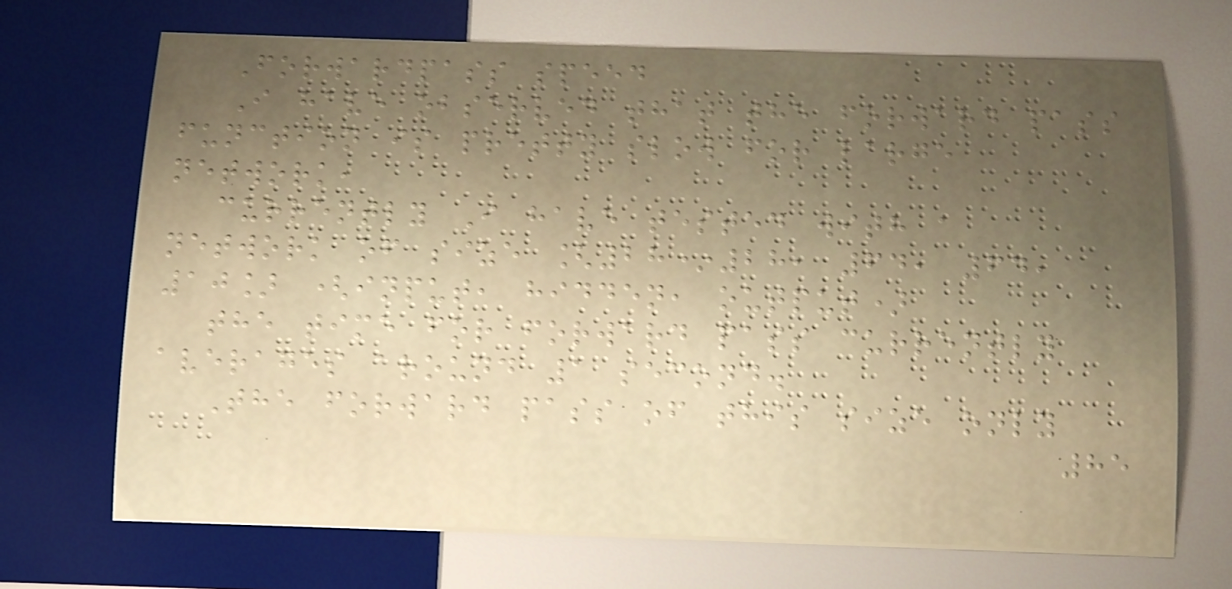Forwardpass speed
I have observed that the forward pass
function is pretty slow for large
network,
currently I have tested with a
network of size [28*28, 64, 64,
10] (input, hidden, output)
the time for forward pass currently
averages around 1 second.
The forward pass of this size only
85
